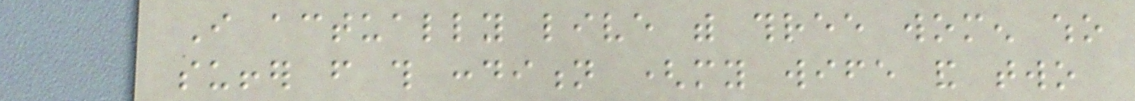I actually live with three women who
suffer from this condition (my wife and two
